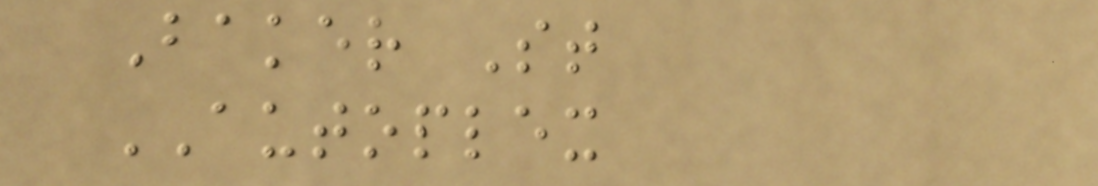Baker St
AUTOPLEX
